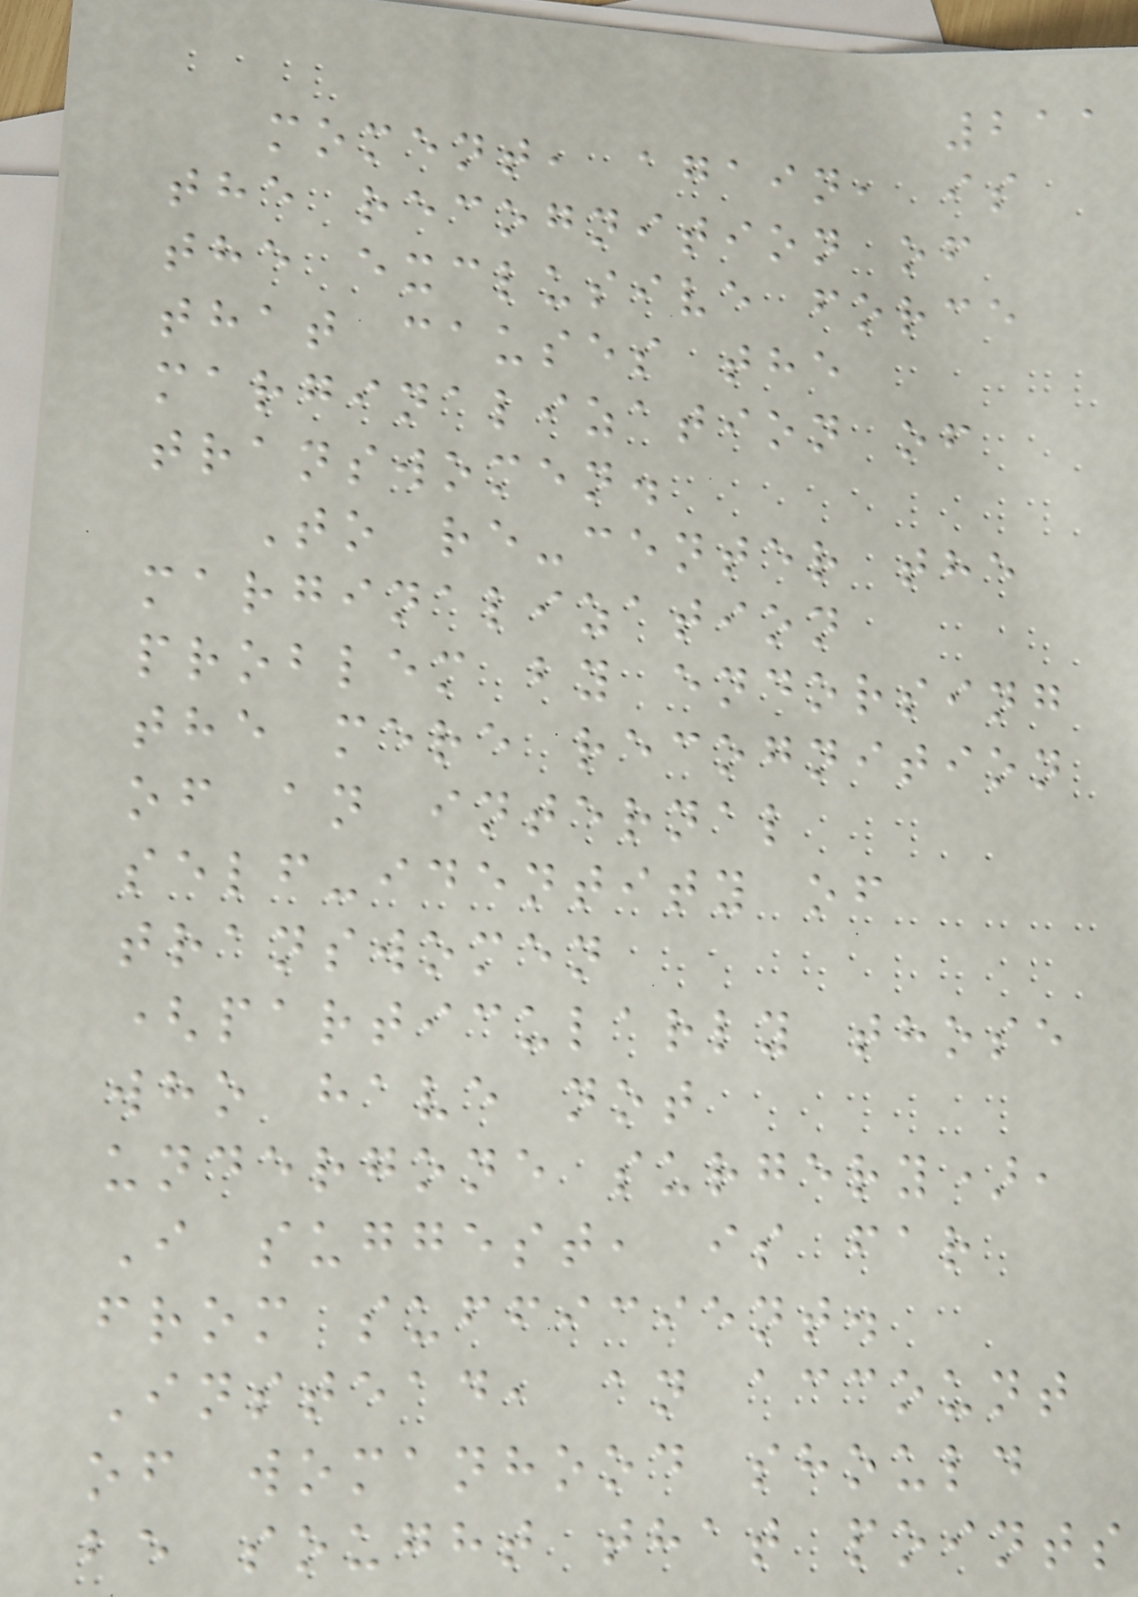211
moment, again, is
the recognition of
the exclusive force
that causes the
marginalization of
transwomen.
To re-center the
marginalization
problem by endorsing
the mere recognition
of an internal
self-identity of
transwomen
(particularly those
who have not
undergone surgery),
I suggest, is far
from sufficient.
Instead, an account
of womanhood should
be sought that points
